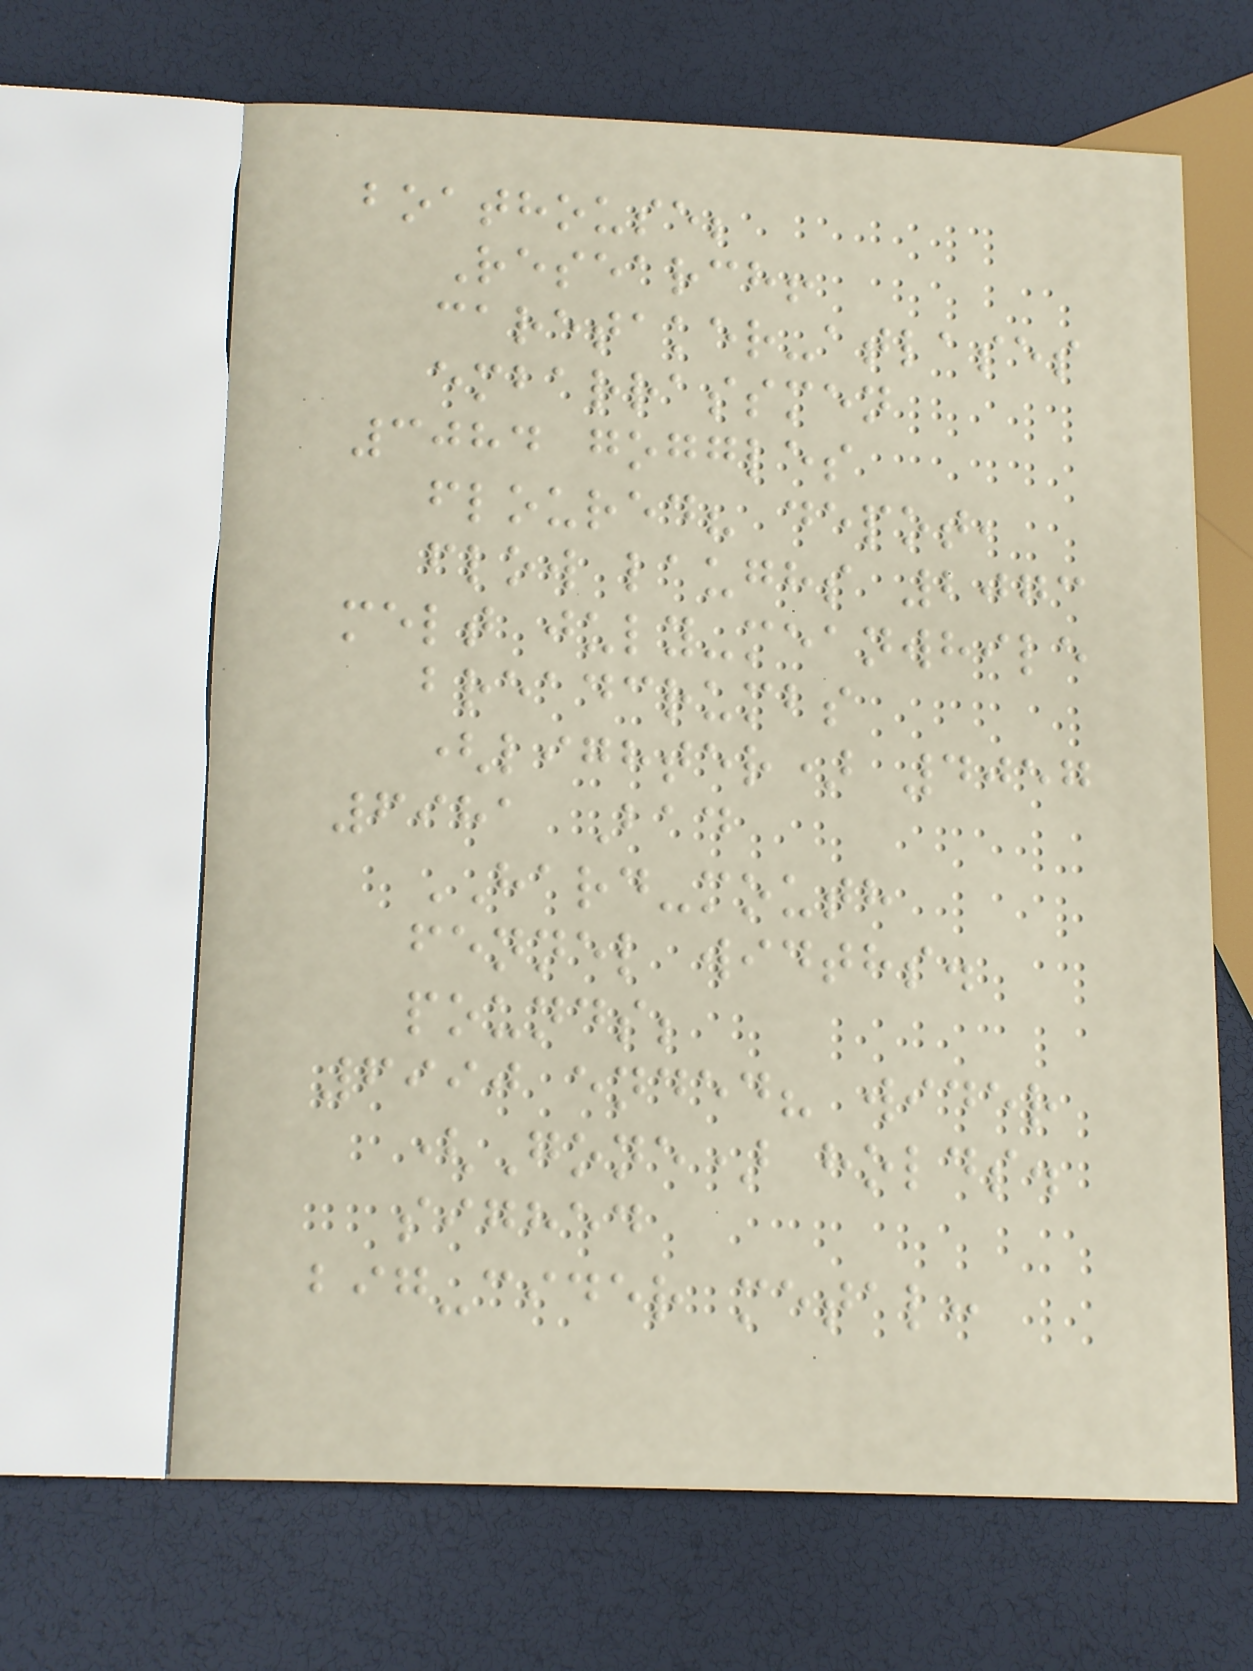boathouse;
Research!
caretaker-atlases
embarrassmen
3084 goggles
floured? depot,
flow laughs 2073
melt july-meanwhile
breadcrumbs
(lighter) 4057
6981 Bad
HARD-mouth
fennel widths.
pounds;
6990 ended? wider
(Gone) holds.
sighed
big-cider metal:
